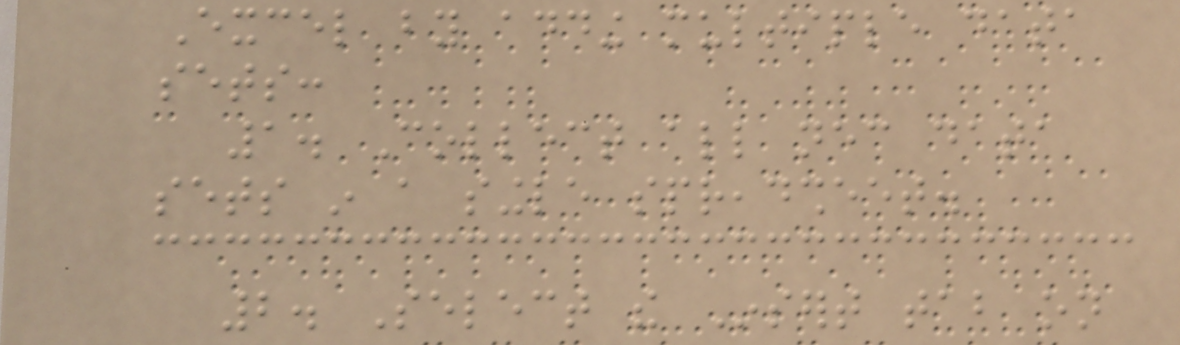Excel by adding multiple data
sets:
1. Collect all necessary data
sets in a single spreadsheet.
2. Select the Insert tab on
